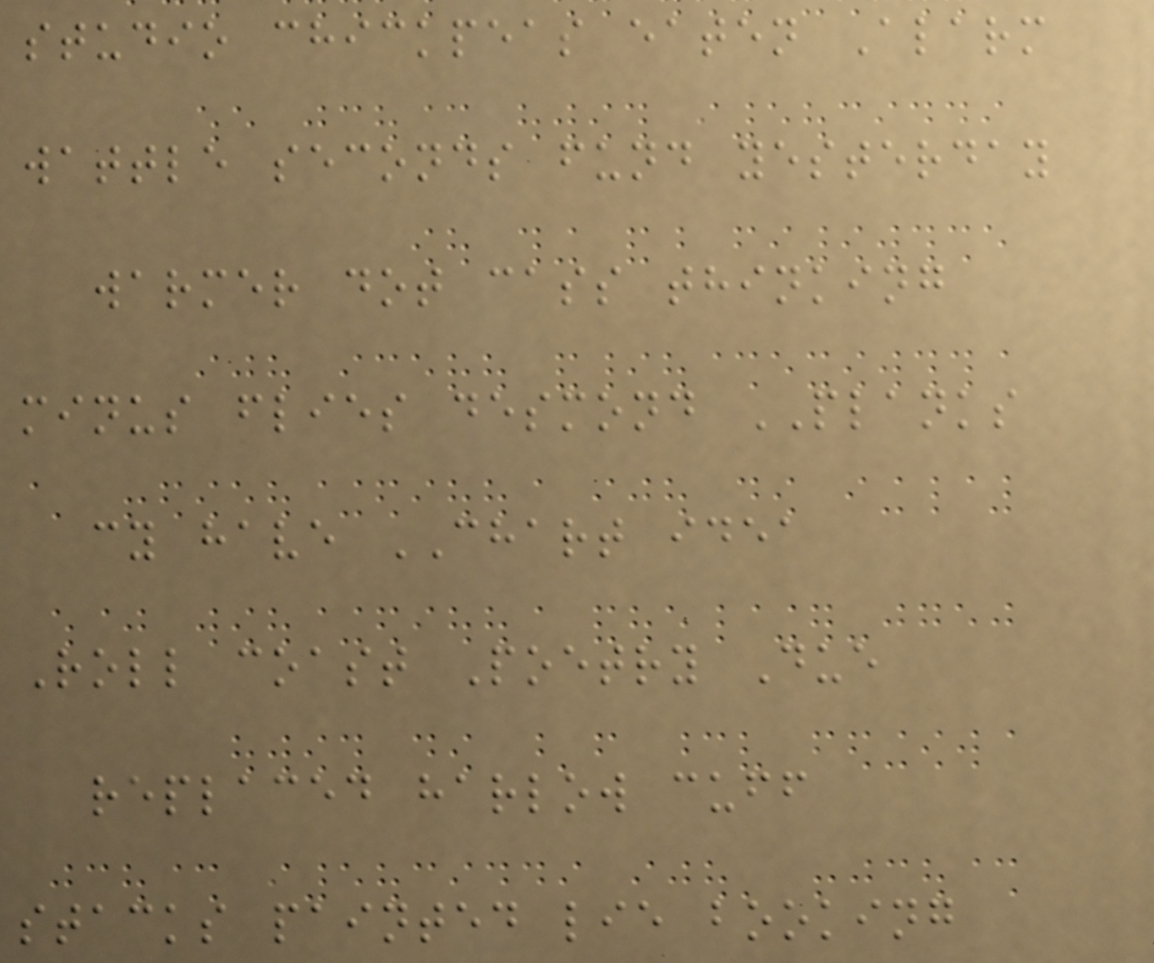studio chickpeas eaten Alarm
wattle seconds fund yesterday
warmer dot cass thinking
minus flies desmond PLANKS
cy have CHART idea
Roll coast Poetry Due
replaced harlow cuff
stacks painted lie booking
